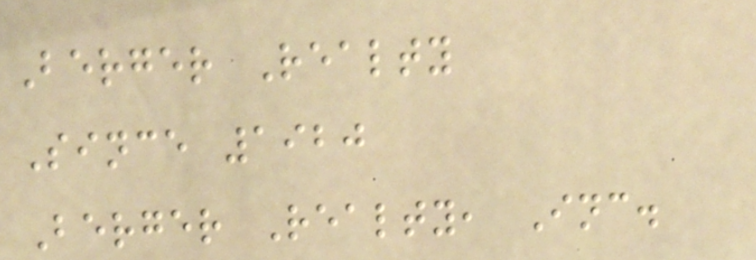Berger Realty
Since 1920
Berger Realty, Inc.
